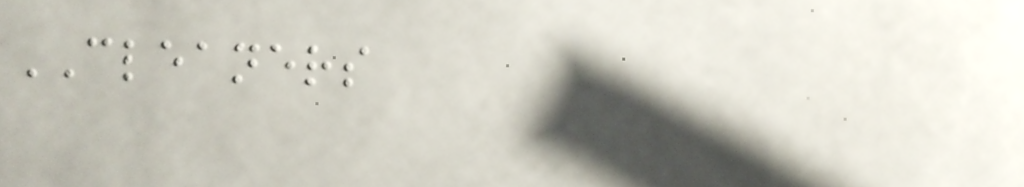CLEANERS
